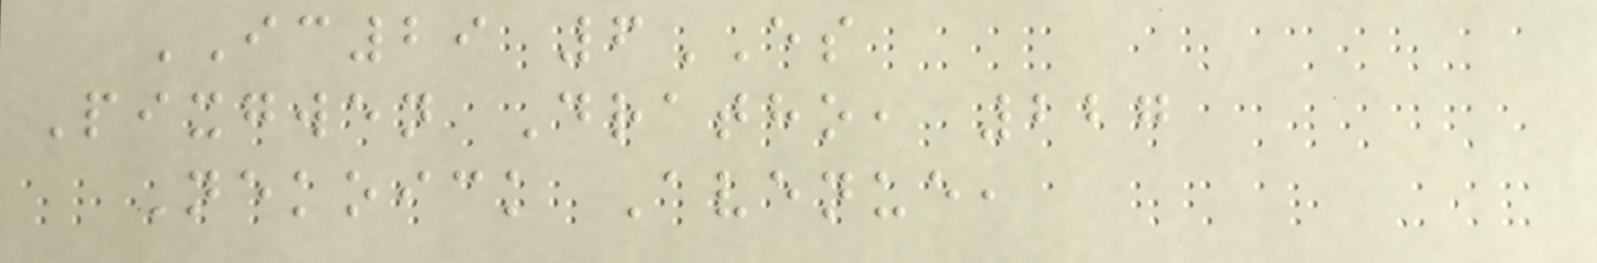IC29 6ES
Pixgwen Dratho, 227
Nekoick Avenue,
